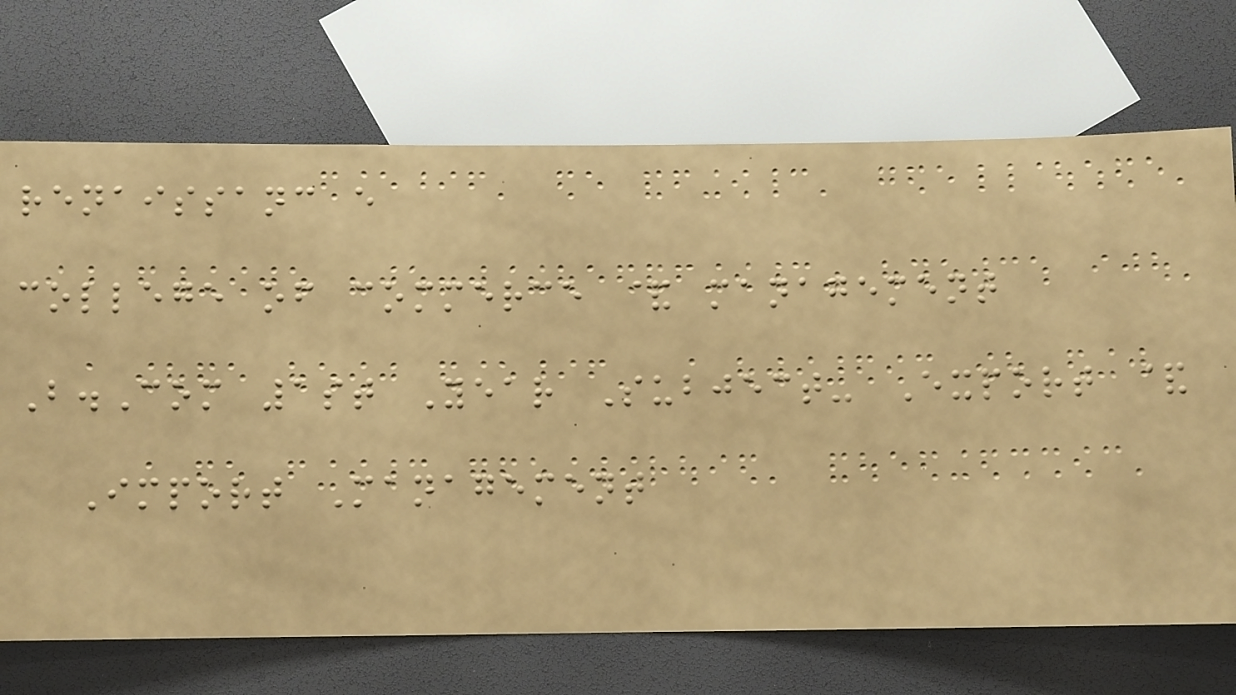renaissanc e
college of commerce & management
B.Com 1st Year Subject- Export &
Import Management
